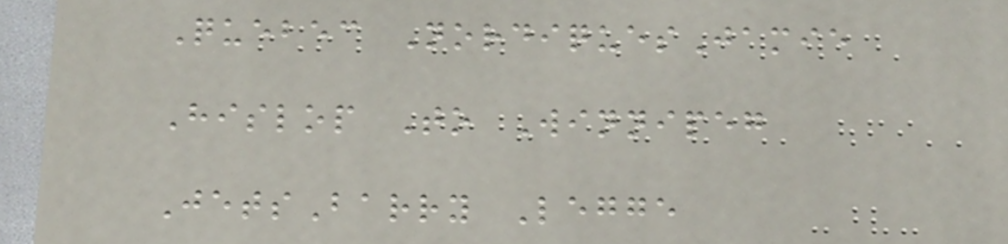Quebec NordiquesJamie
Hislop To Winnipeg
JetsBarry Legge
